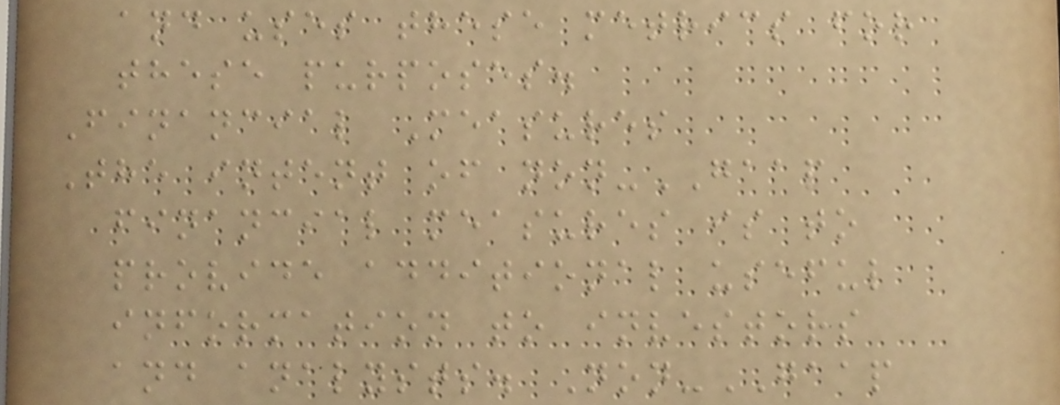and uses these metrics for
these purposes.
Financial Measures
The intent of non-GAAP
financial measures is to
provide additional useful
information to investors
and analysts. Non-GAAP
